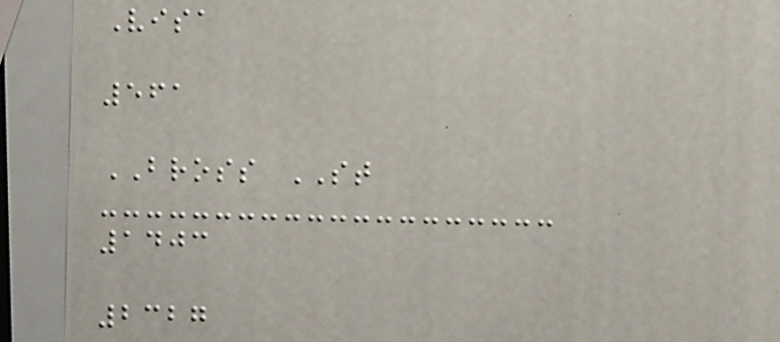Visa
561
BROSS ST
1403
2327
